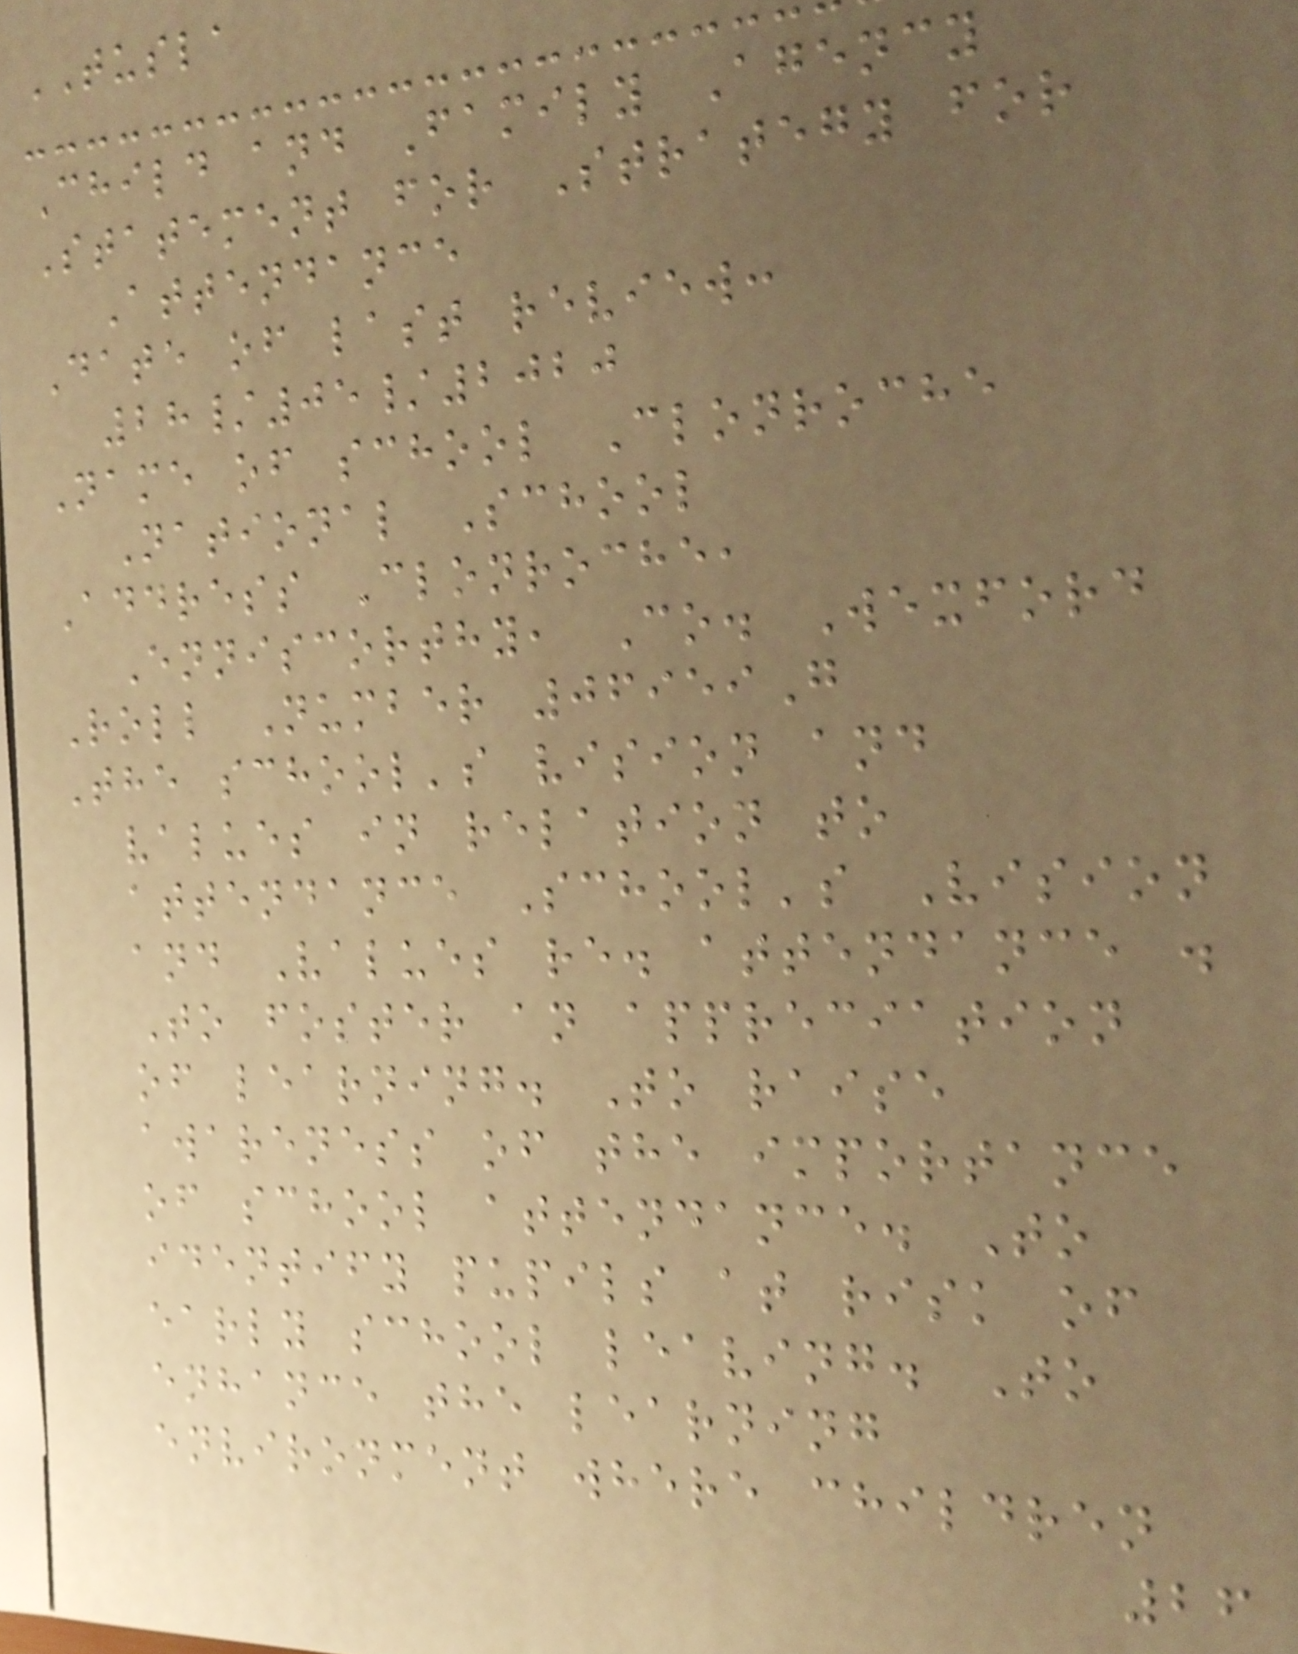TUSLA
Child and Family Agency
Statement for Strategy for
Attendance
Date of last review:
28/05/2020
Name of school Clonroche
National School
Address Clonroche,
Enniscorthy, Co. Wexford
Roll Number 06959G
The school's vision and
values in relation to
attendance School's Vision
and Values re. attendance .
To foster an appreciation
of learning. To raise
awareness of the importance
of school attendance. To
identify pupils at risk of
early school leaving. To
enhance the learning
environment where children
26
